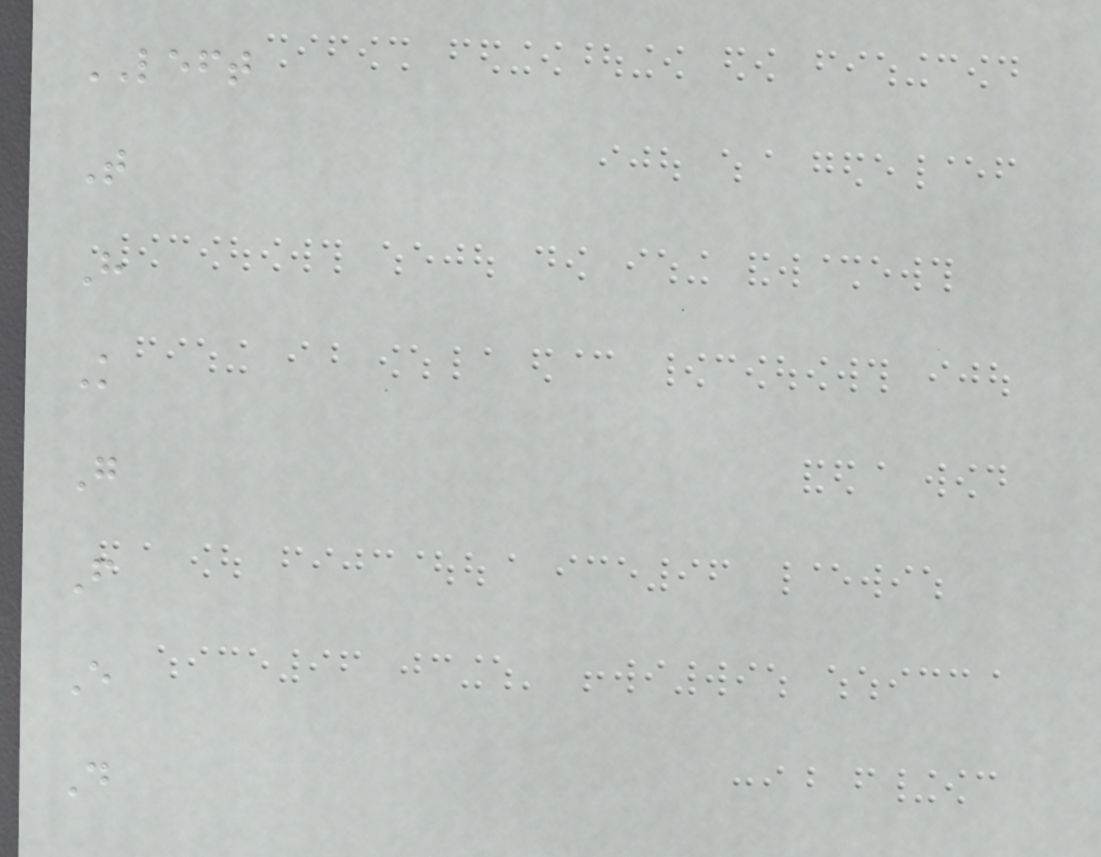LEFT
T
H
K
G
F
E
D
